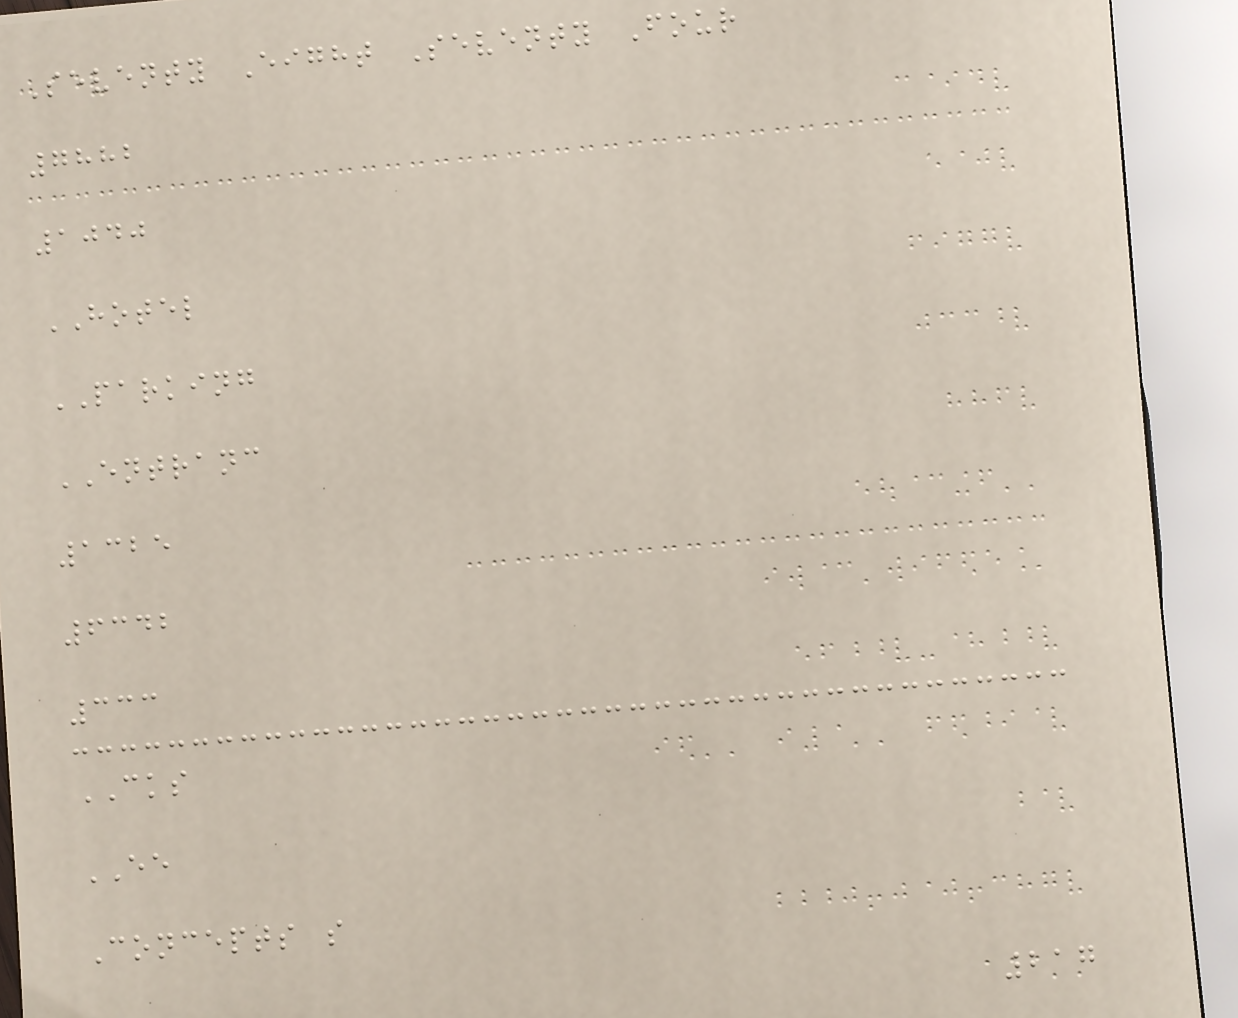Seventy Eight Seventy Four
7882
1040
HOTEL
PARKING
ENTRANC
1325
6342
333
CKS
EE
Concepts s
217
